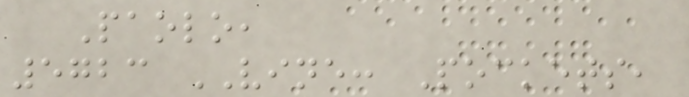Paolo,
5723 VINE: Pockets,
